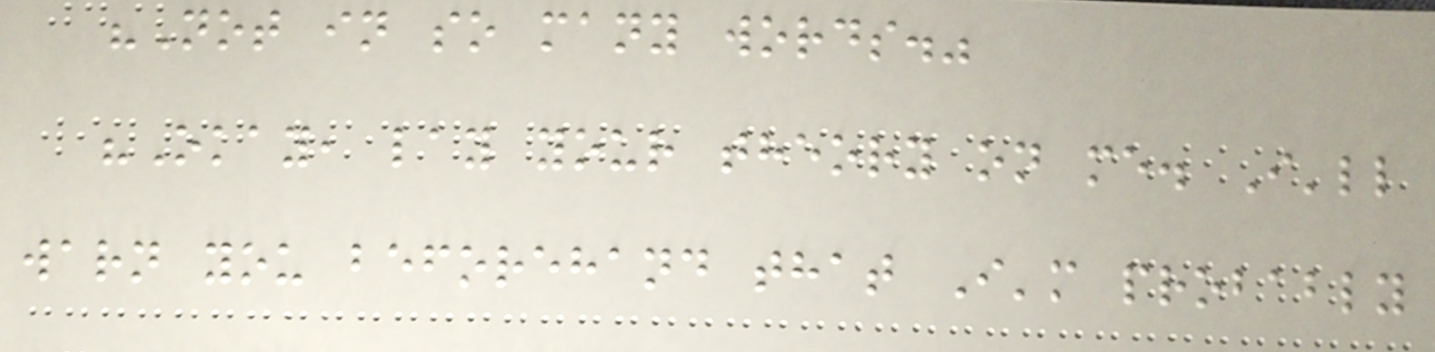"Not in so many words."
"Okay, lay your theory on me. I'll
warn you beforehand that I'm probably
